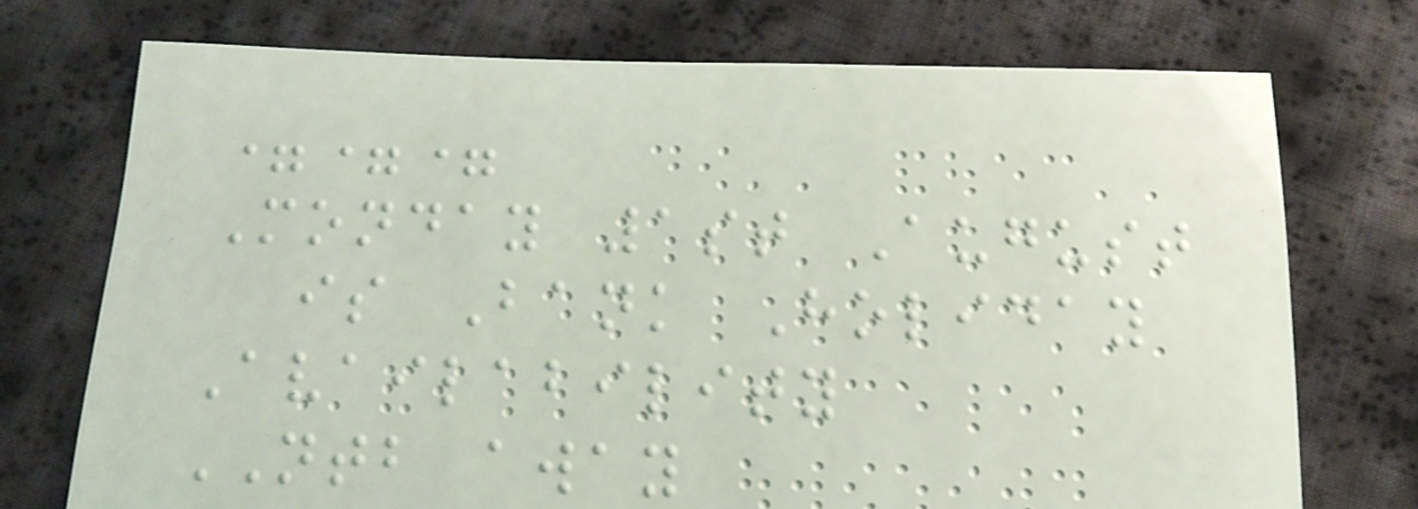===
Monday 1st August
is Bank Holiday
Availability
NTB away
